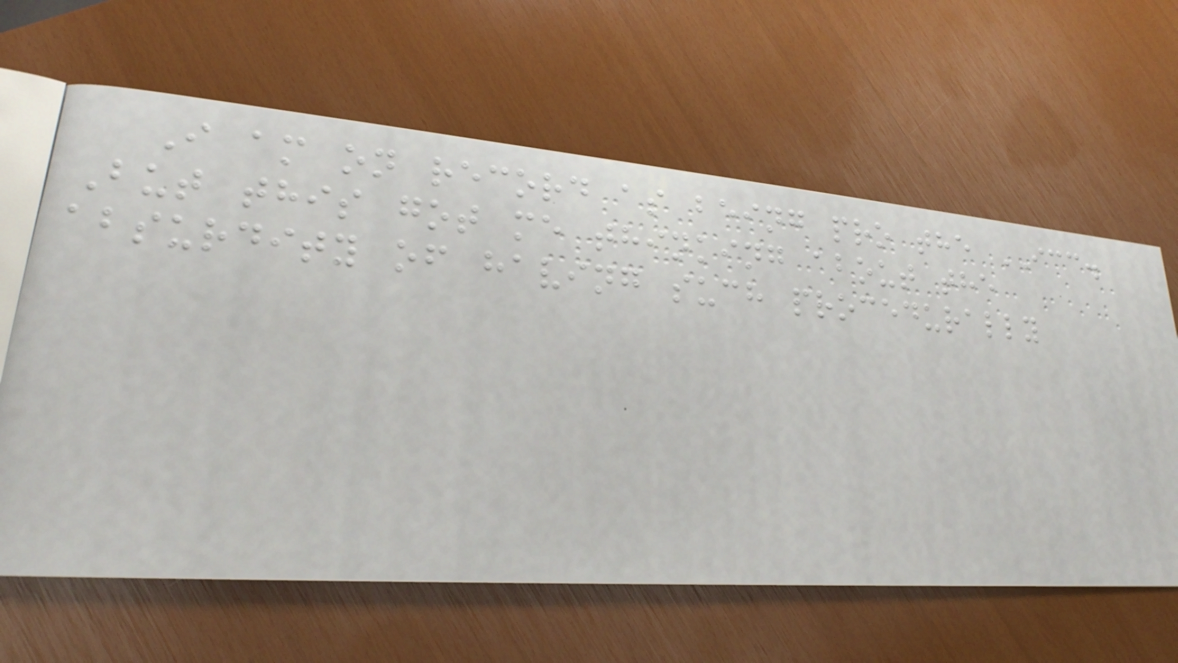I am on record as being pro the ICC.
But this got me thinking about the
absurdity of having such procedurally
